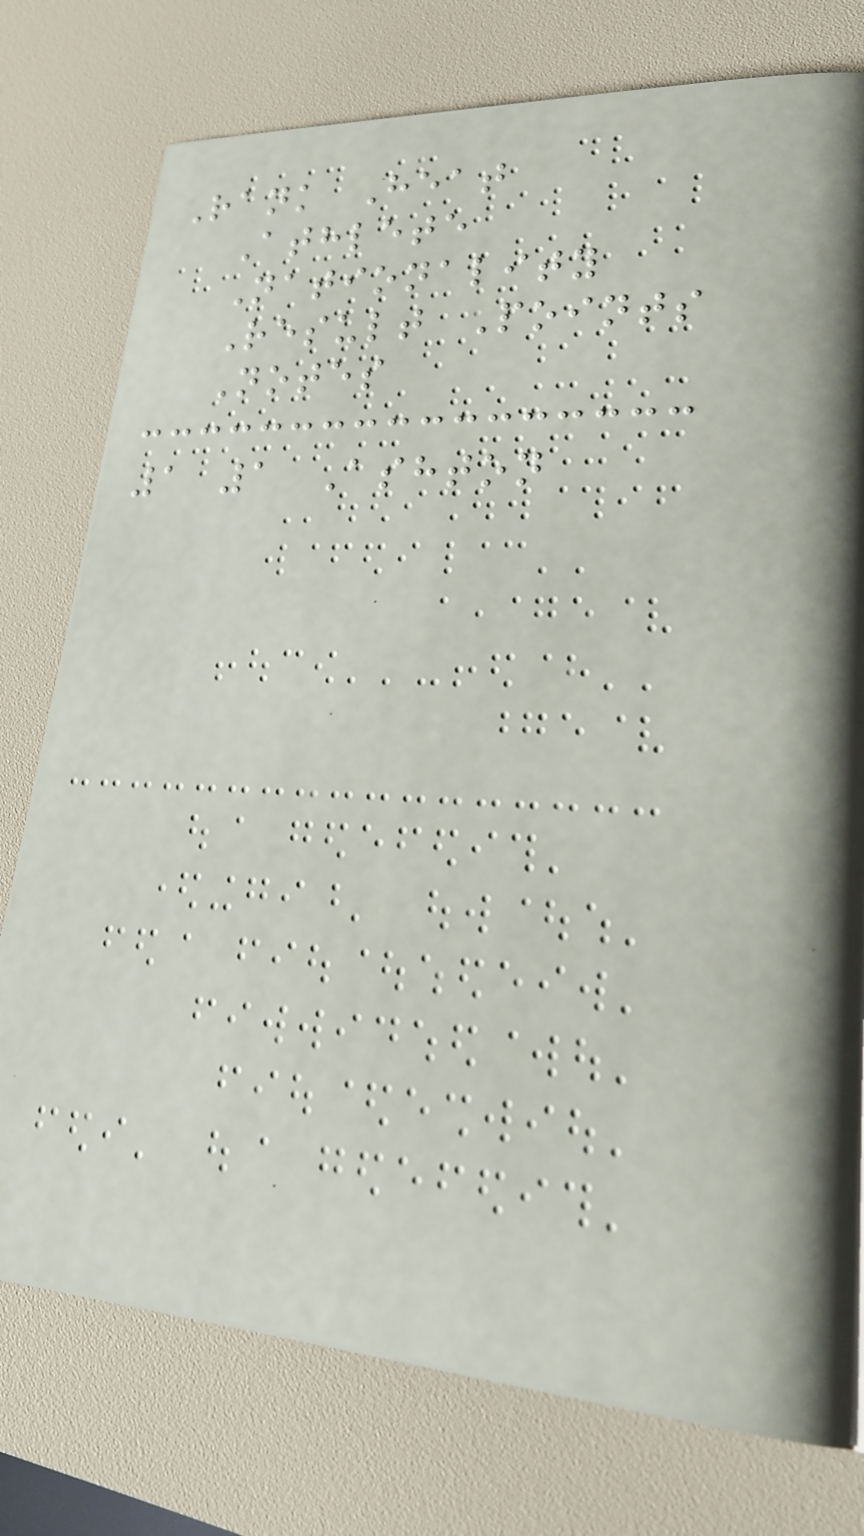Rank Heat
Athlete
Nationality
Result Points
Notes
1 1 Ashton
